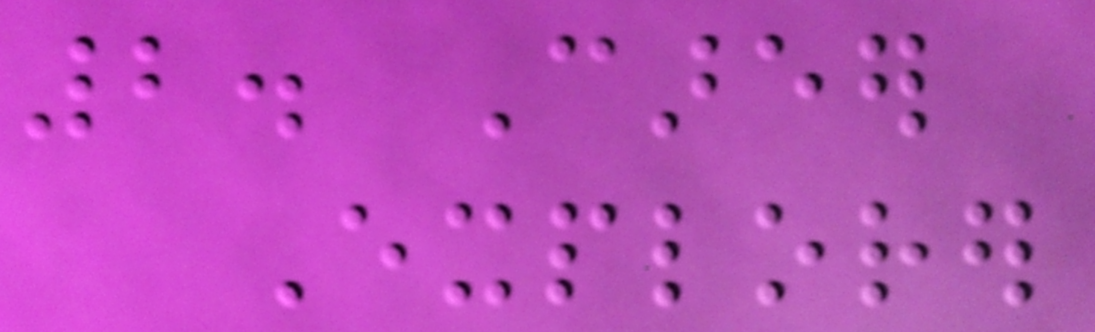2. Career
Explorer
